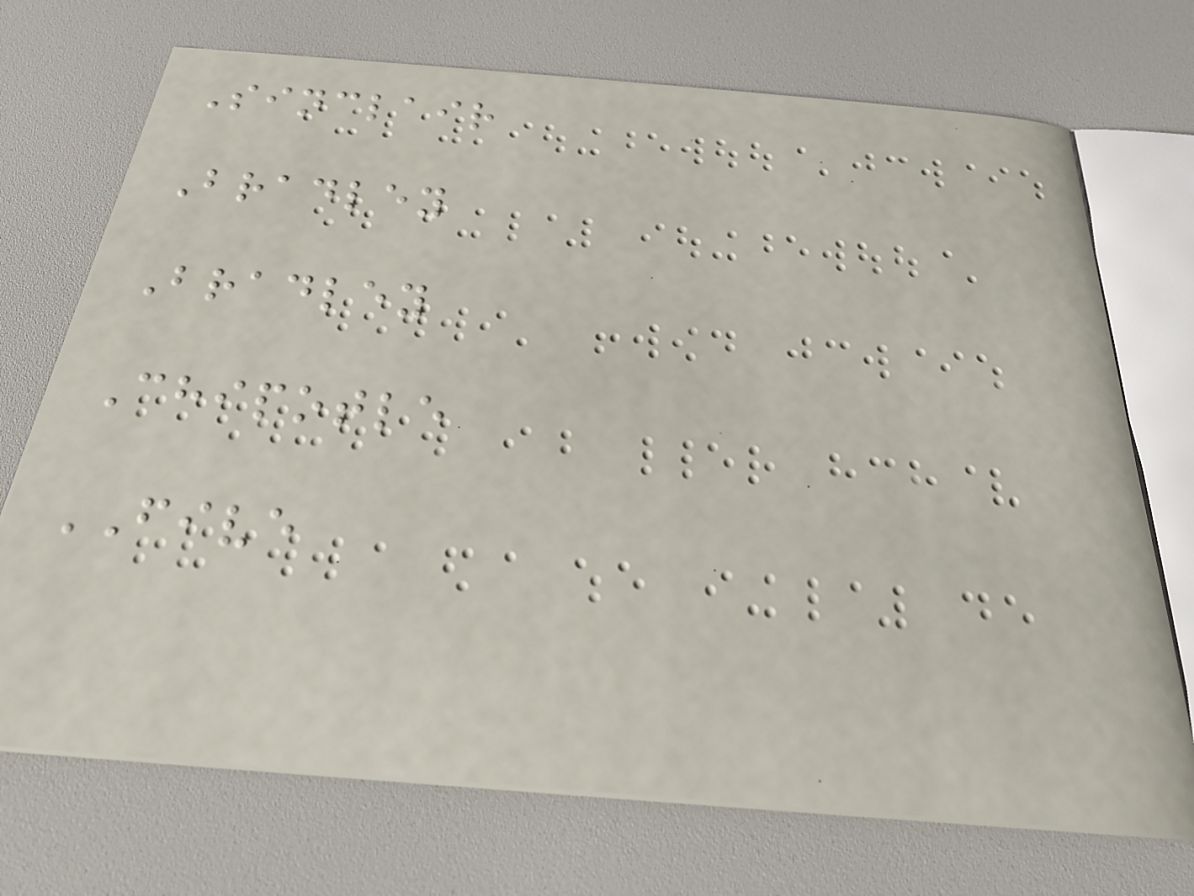Sinclair
Bradley
Bradley
Chipotle
FIVE
